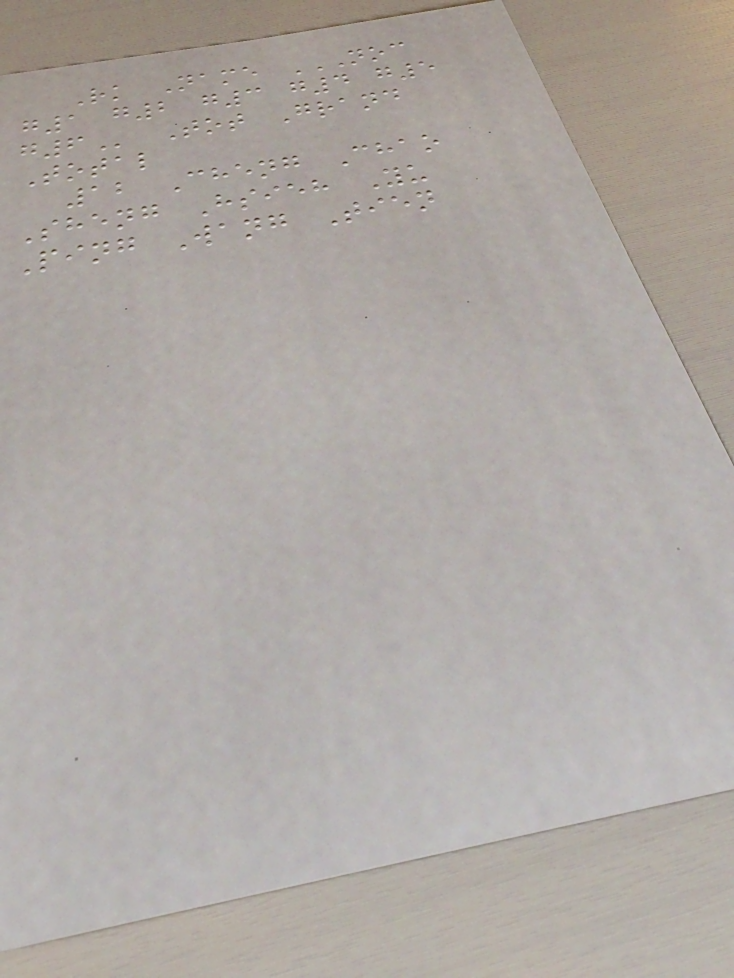Rk Name NOC
G1 G2 G3 G4 G5
G6 Tot Grand
Total
12 Cheng Chao
Sheng Hsieh Yu
Ping Wang Tien
